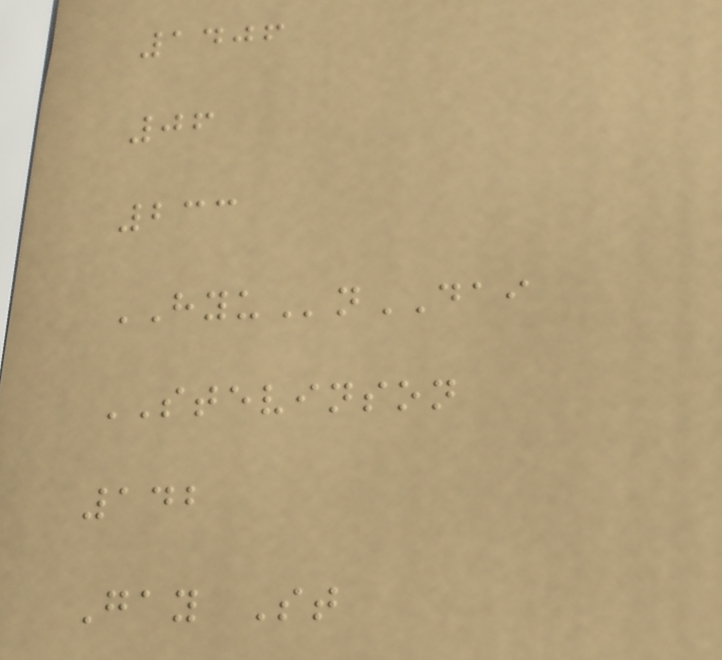1406
06
233
HYUnDAI
STEVINSON
142
Gay St
